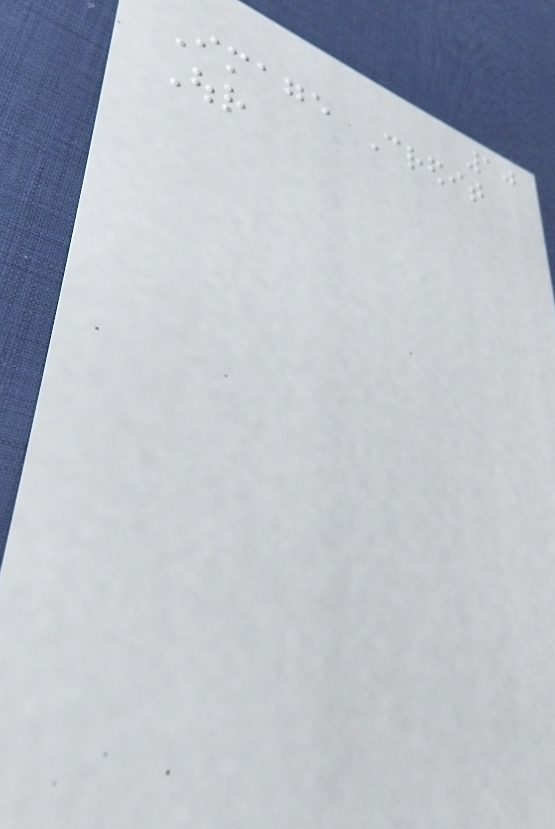10
Image Credit
Our
